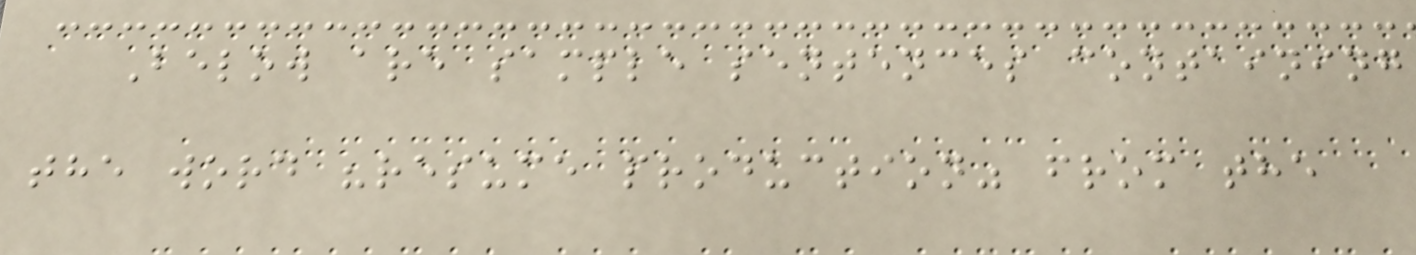Below are sample sentences containing
the word "resume production" from the
